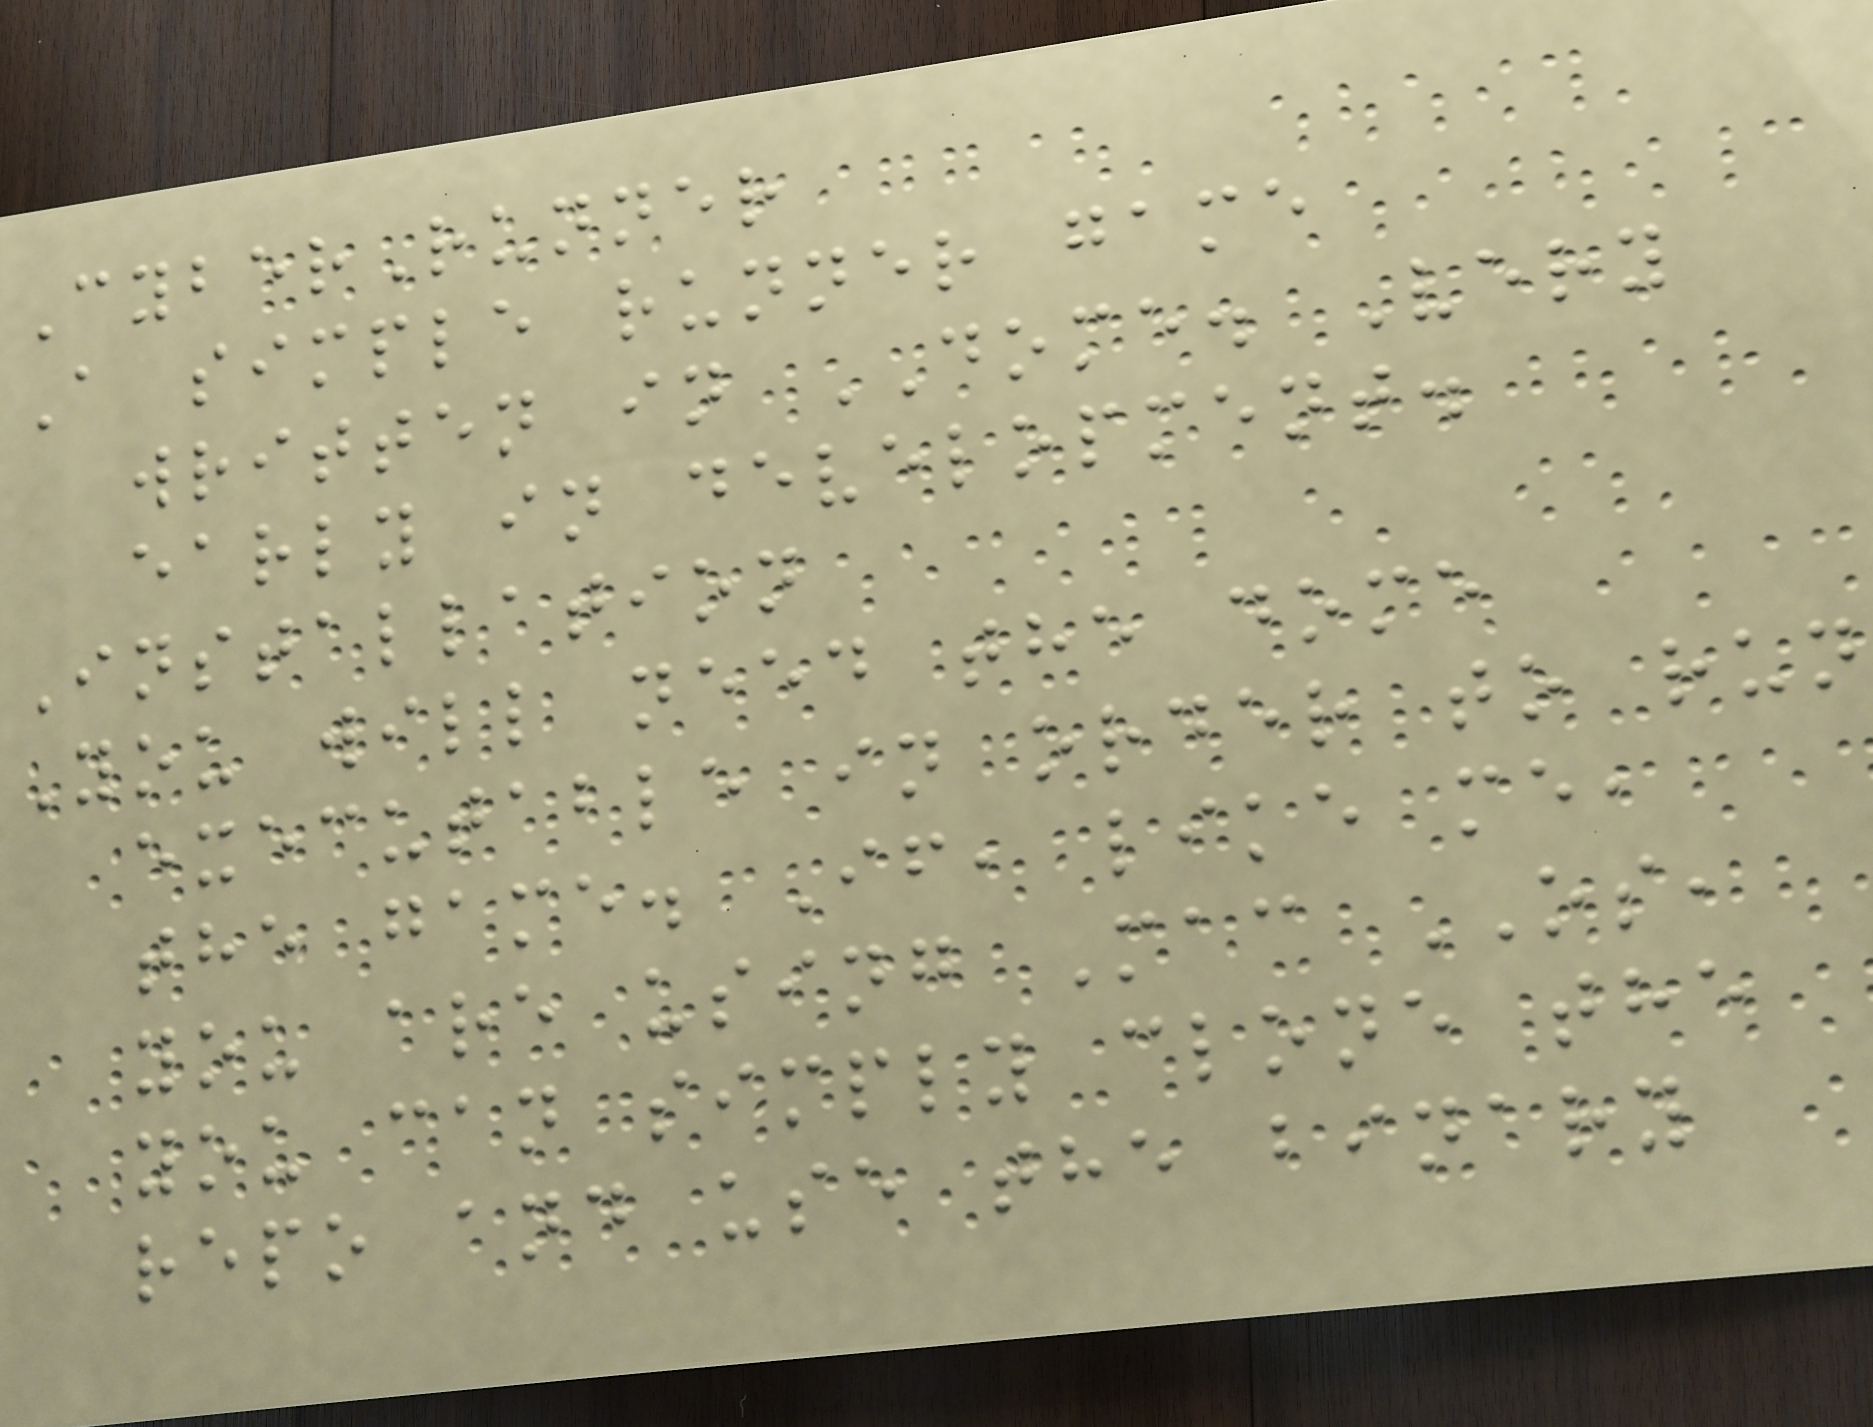CyberRunner
A simple runner game
written in DOME. Very
early in development.
Installation
You will need the dome
executable in order to run
the game. If, like me,
you are using Mac OS,
you can simply clone the
repo and use the binary
